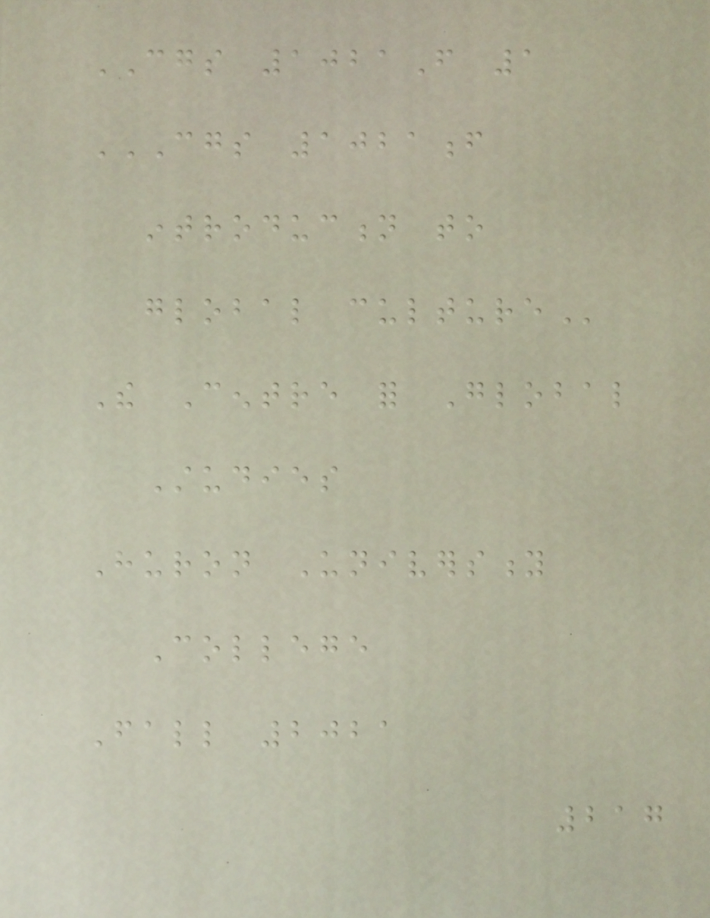CGS 1021F 1
CGS 1021F
INTRODUCTION TO
GLOBAL CULTURE
The Centre for Global
Studies
Huron University
College
Fall 2021
217
